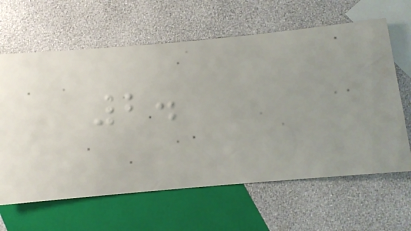2.
